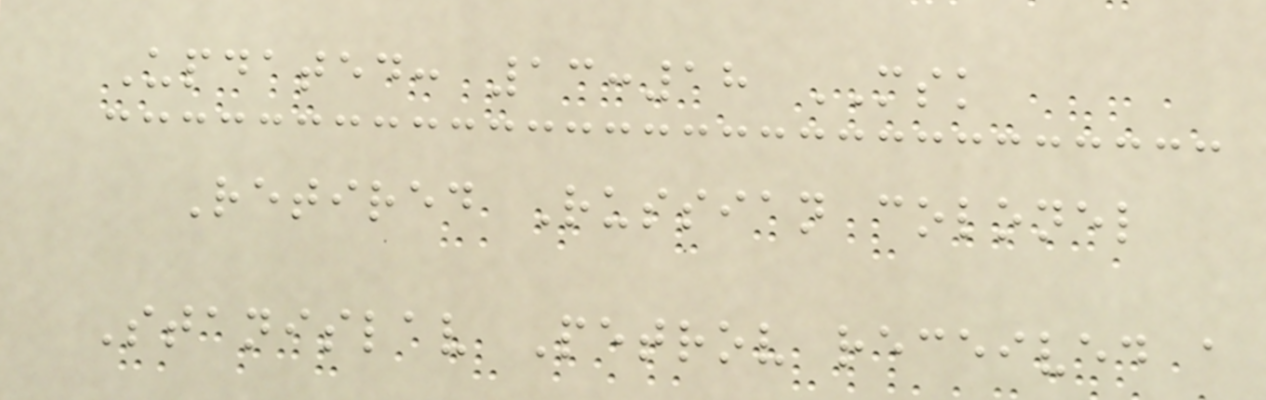Updated: 13:18 MSK
Retired Russian colonel
Stanislav Petrov received a
